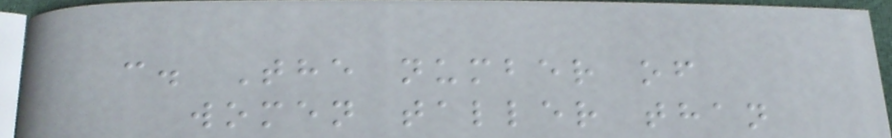c. The number of
women taller than
